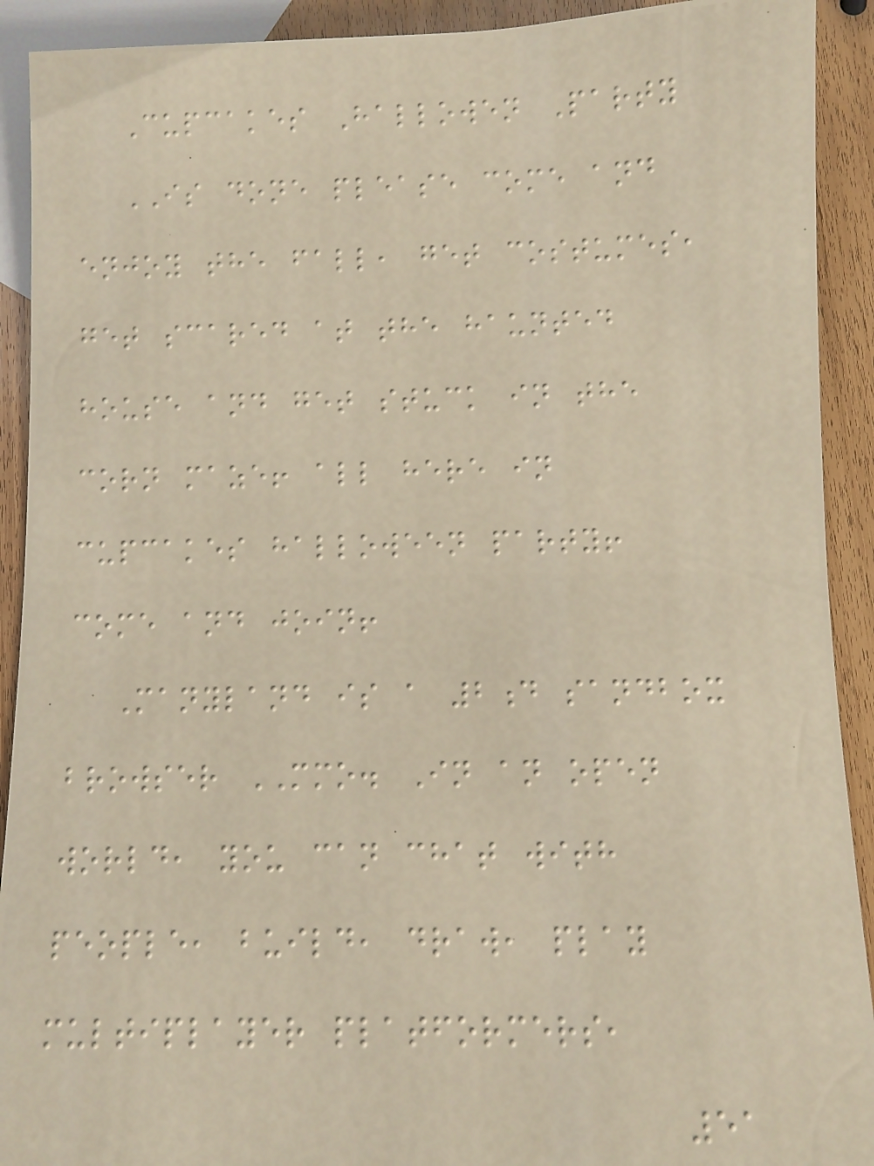Cupcakes Hallowen Party
IS done please come and
enjoy the fall, get costumes,
get scared at the haunted
house and get stuck in the
corn maze! all here in
cupcakes halloween party!
come and join!
Manyland is a 2d sandbox
browser MMO. In an open
world, you can chat with
people, build, draw, play
multiplayer platformers,
51
